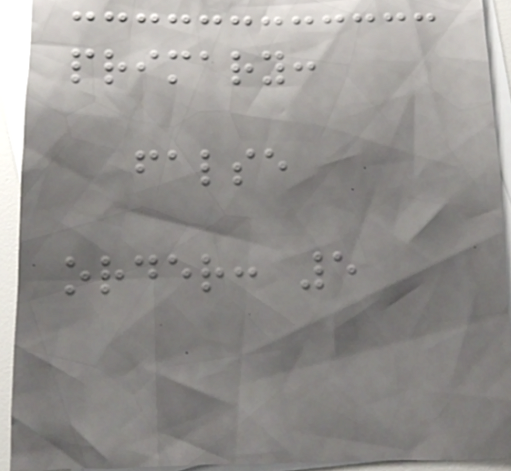primary:
false
order: 5
